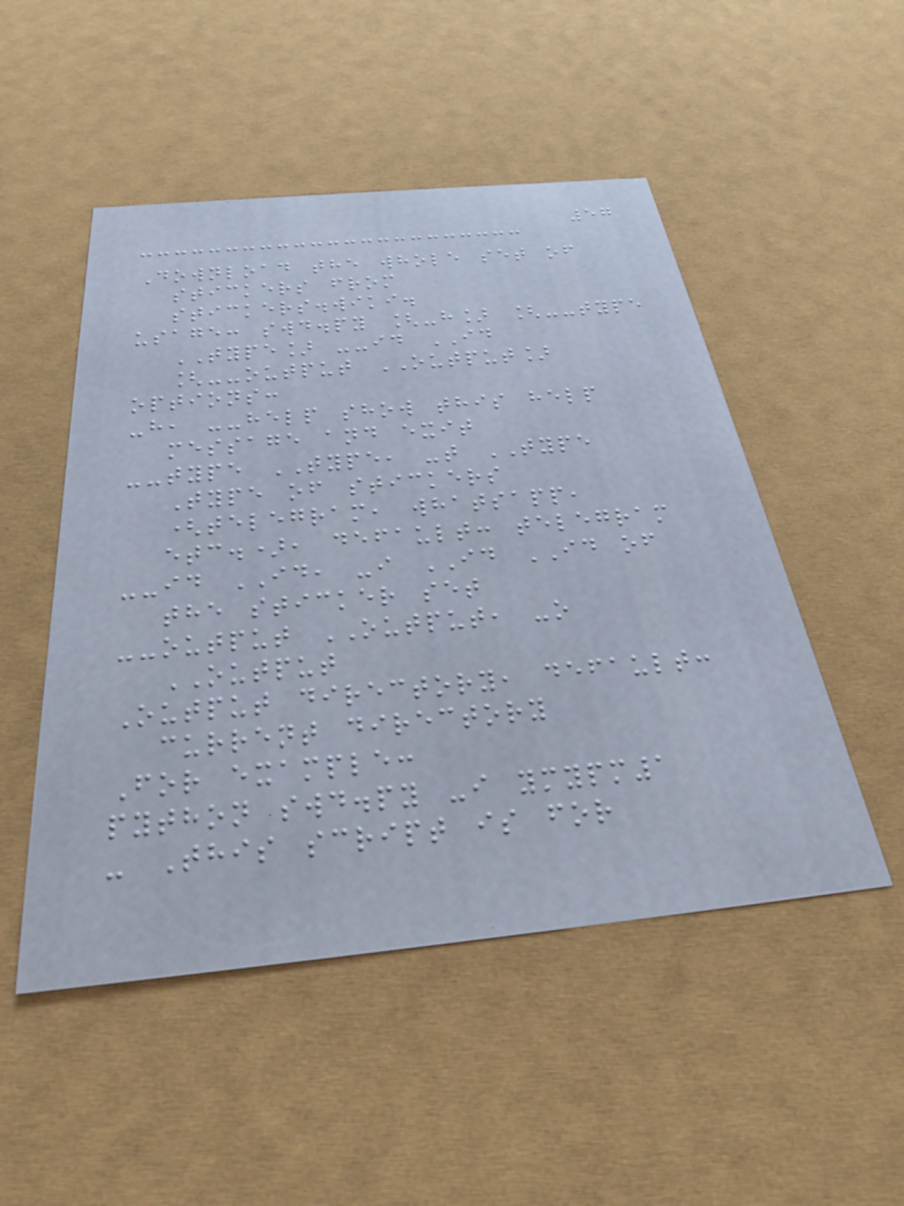57
Download the whole set of
stickers from
stickers.wiki.
usage: swd.py [-h] [--type
TYPE] --id ID
[--output OUTPUT]
options:
-h, --help show this help
message and exit
--type TYPE, -t TYPE
Type of stickers
(telegram, whatsapp,
etc.), default: telegram
--id ID, -i ID ID of
the sticker set
--output OUTPUT, -o
OUTPUT
Output directory, default:
current directory
For example:
python swd.py -i ymypm1
- This script is for
